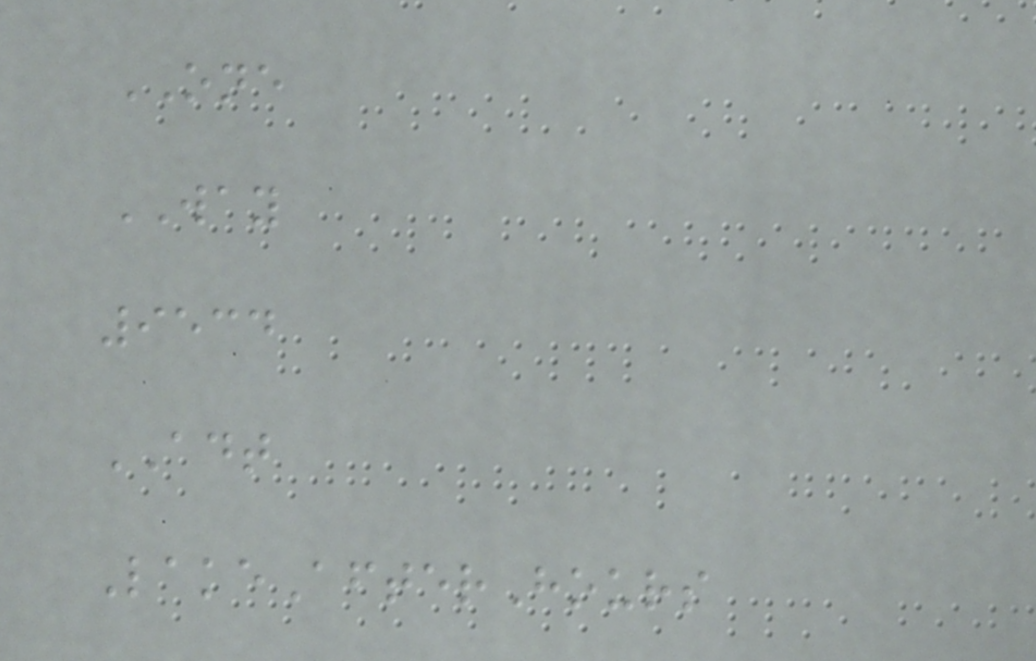ONE
WAY
9534
ADT
LakeAfterHours
